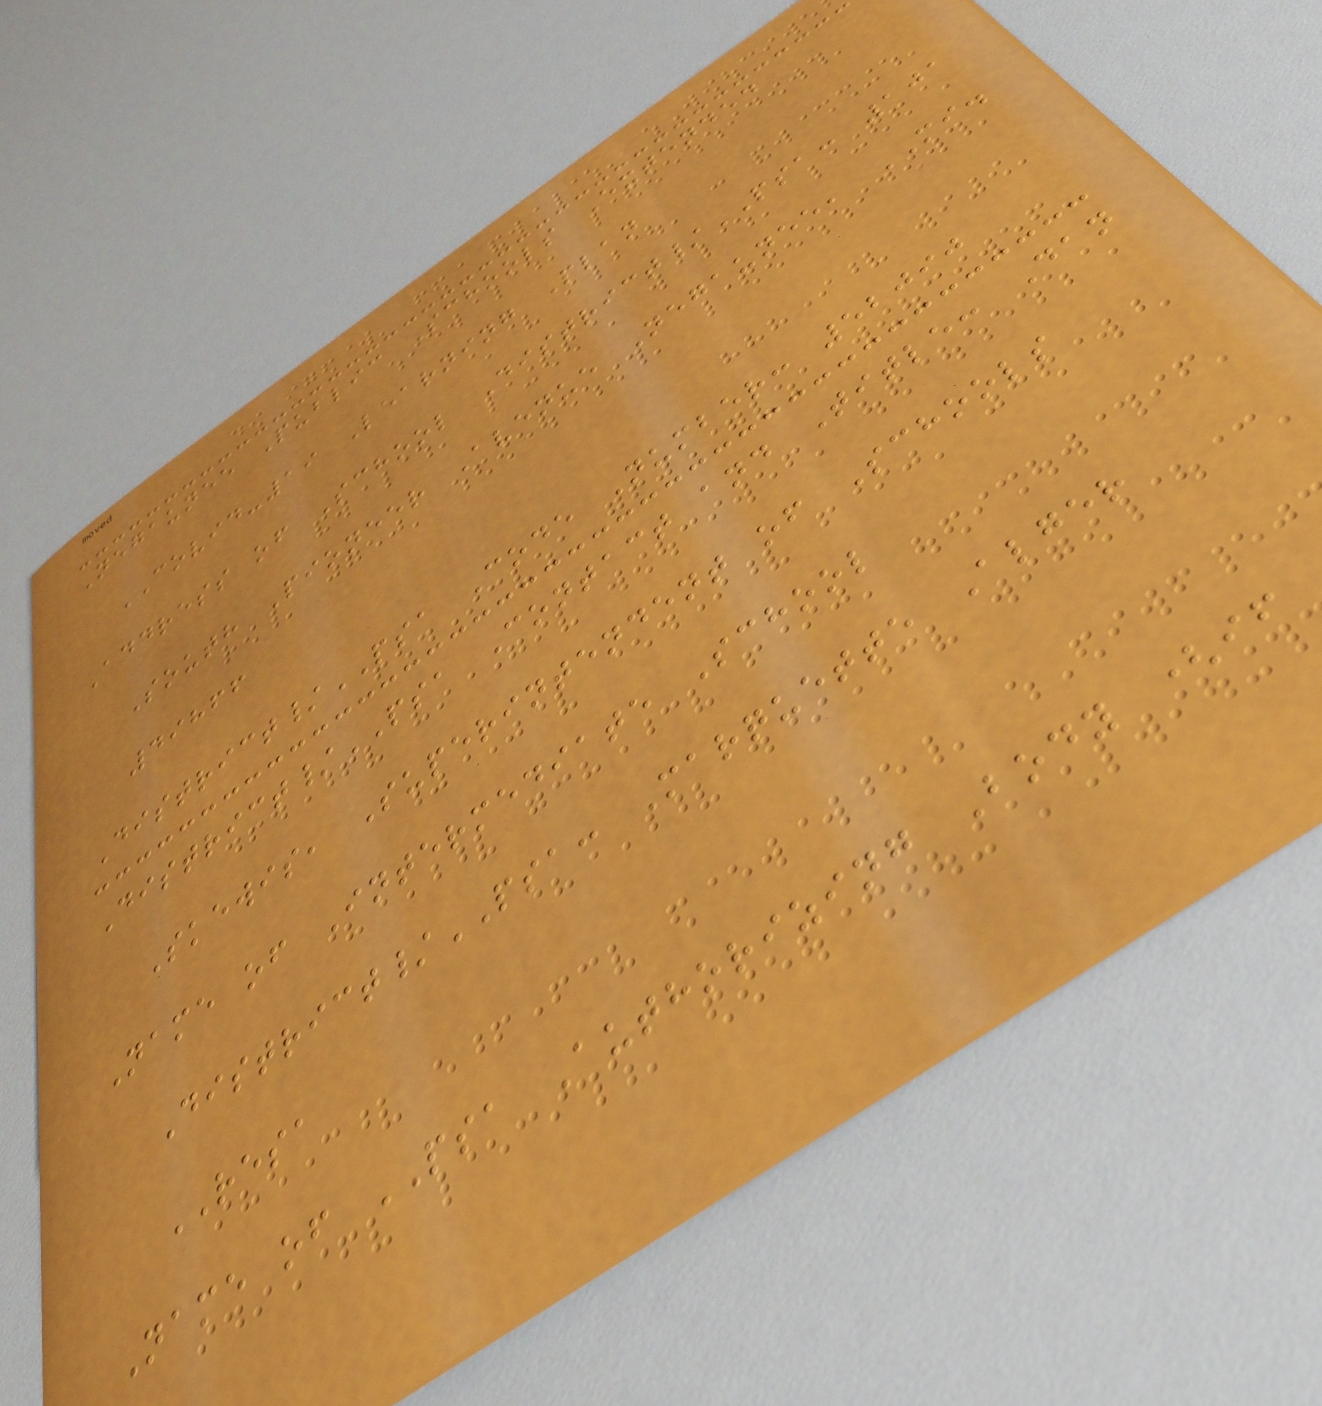Negaunee Public Schools Extended
COVID-19 Learning Plan
Address of School District/PSA: 101
South Pioneer Avenue Negaunee, MI.
49866
District/PSA Code Number: 52090
District/PSA Contact and Title: Dan
Skewis, Superintendent of Schools
Name of Intermediate School
District/PSA: Marquette Alger
RESA
Name of PSA Authorizing Body (if
